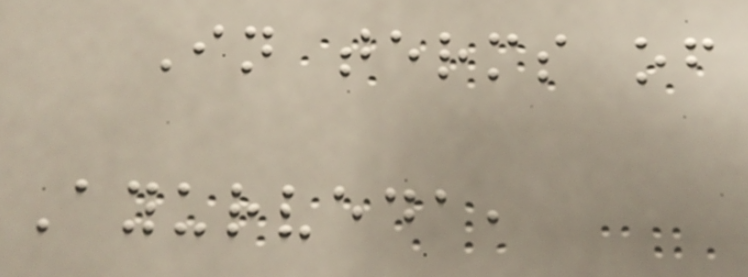In terms of
Ayurveda,
